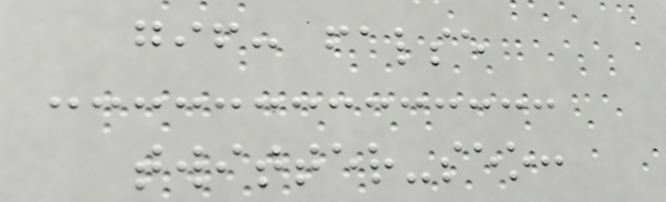gif: false
twitter-seo:
